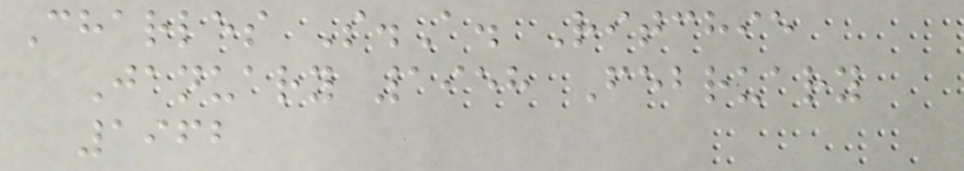Charles S.A. Ritchie
January 1958 February
1962
